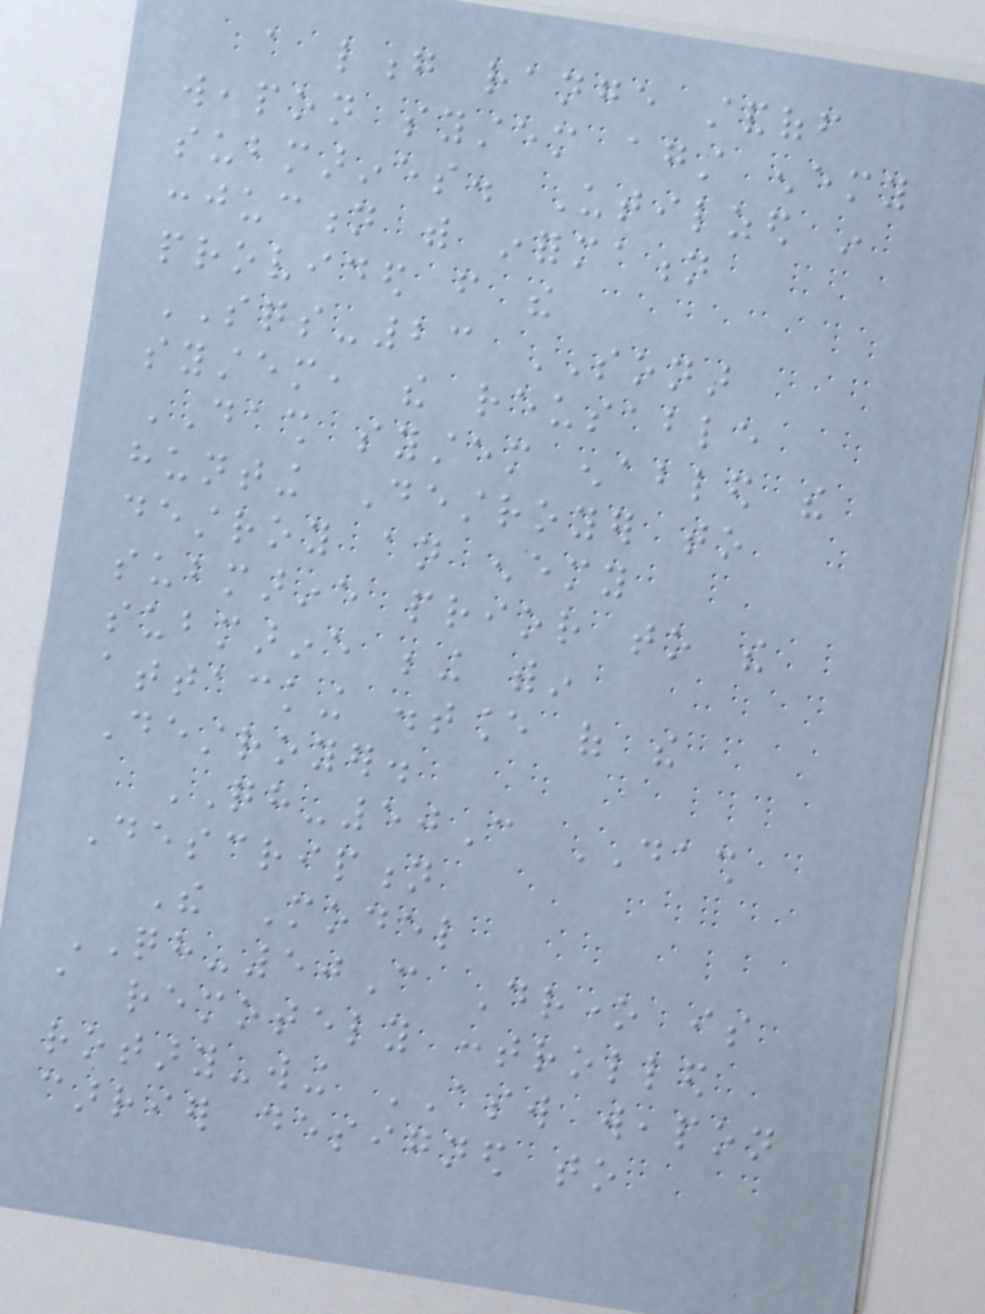a long range standoff
weapon system against enemy
submarines. Utilzed in
conjuction with information
provided from the
SQS-23 SONAR
system, the reusable
DASH system enabled the
hunting Destroyer to
destroy an enemy
submarine prior to the
submarine being within
attacking distance of the
Destroyer.
QH-50C DASH
Description
The Model
QH-50C Drone is
a remotely controlled
rotary-wing ASW weapon
carrier designed to
